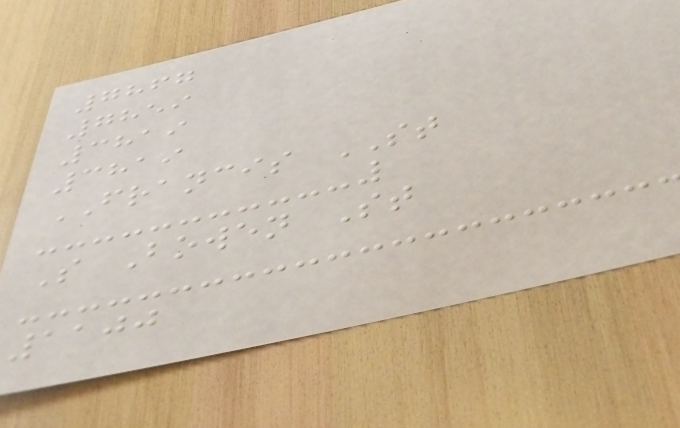7867
7859
3819
3819
FRANCIS ST
S Bowen St
1100
